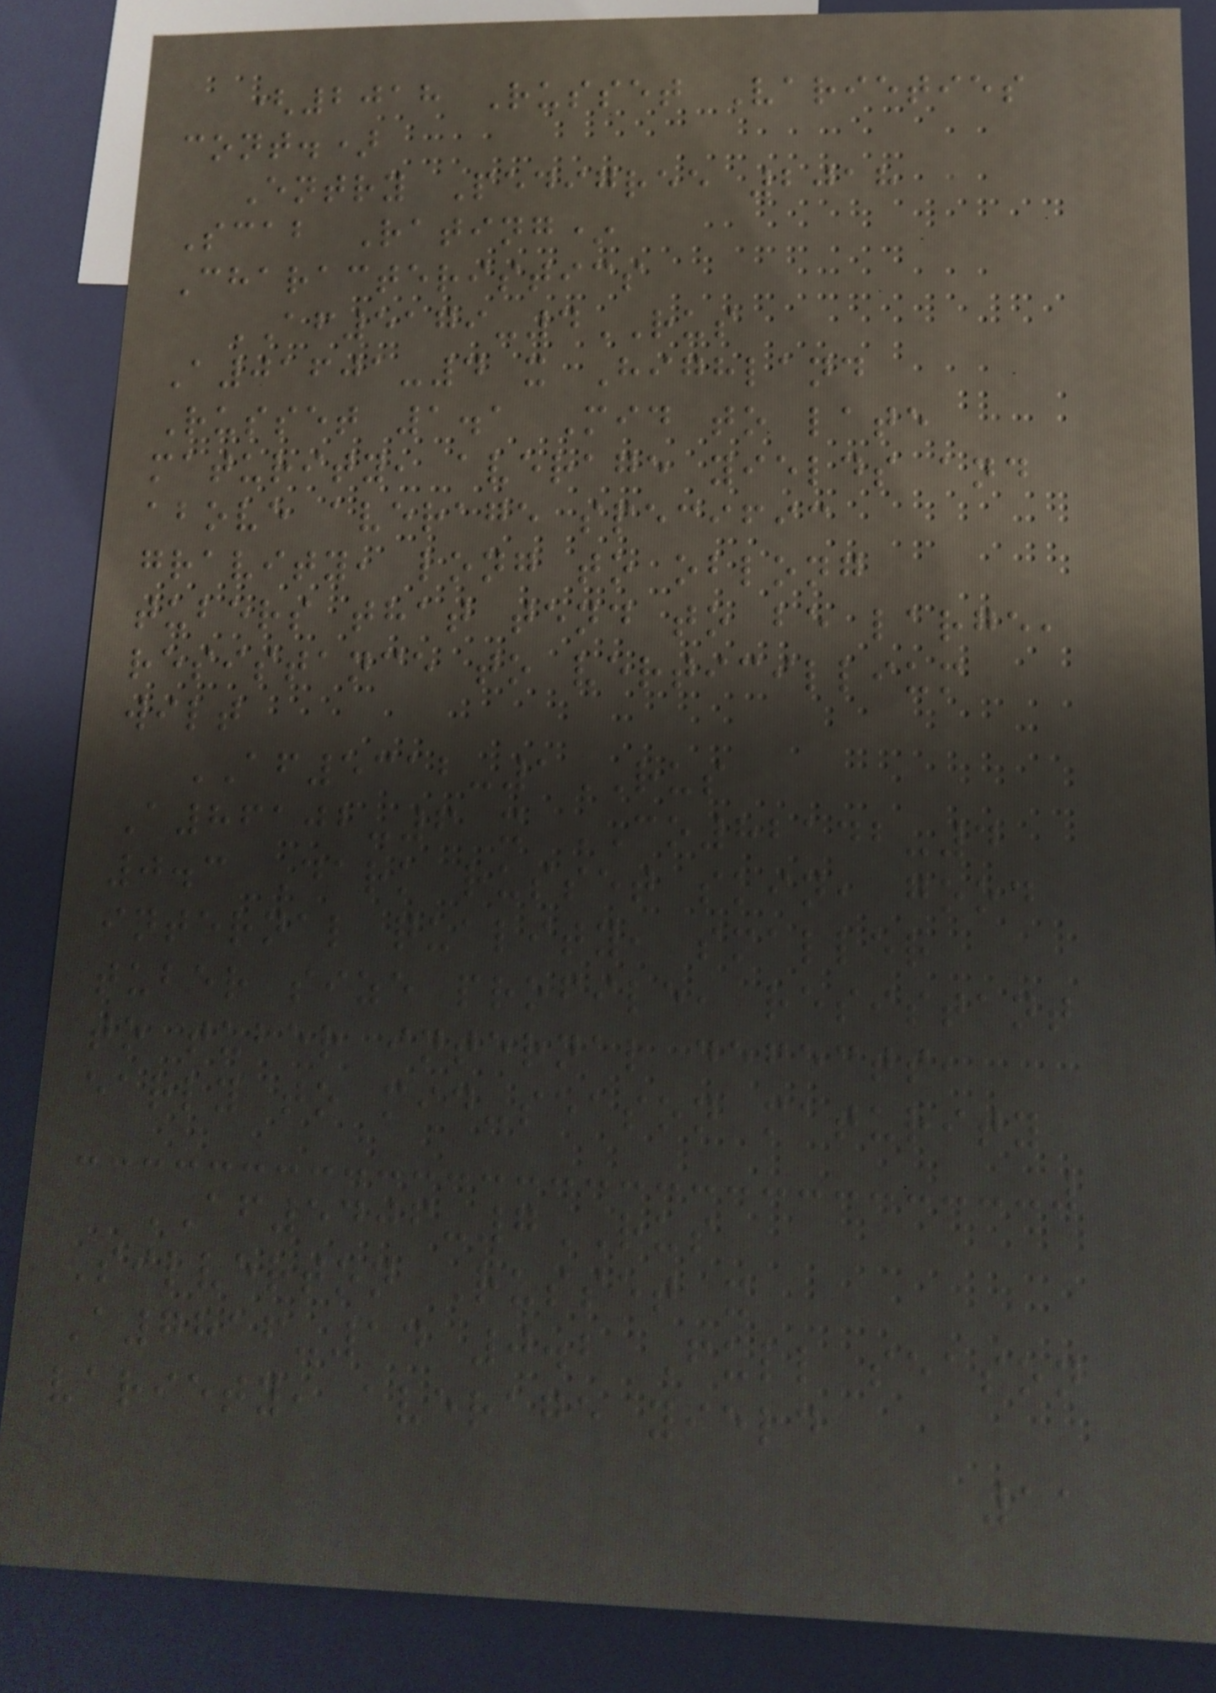(2018 Russet Varieties
cont.)
Entry Pedigree 2018
Scab Rating*
Characteristics
AF5179-4RUS
A01601-4 x Highland
Russet 1.1 Mid to late
maturity, average yields and
above average specific
gravity, long to oblong
tubers that tend to be large,
resistance to verticillium
wilt
AF5312-1RUS
A86102-6 x CO82142-4
0.3 Dark russet skin, good
internal quality, smaller
tuber size profile, resistant
to tuber internal defects,
early to mid-season maturity
AF5406-7RUS
Silverton Russet x
A7816-14 0.2 Full season
variety, average yield
11
